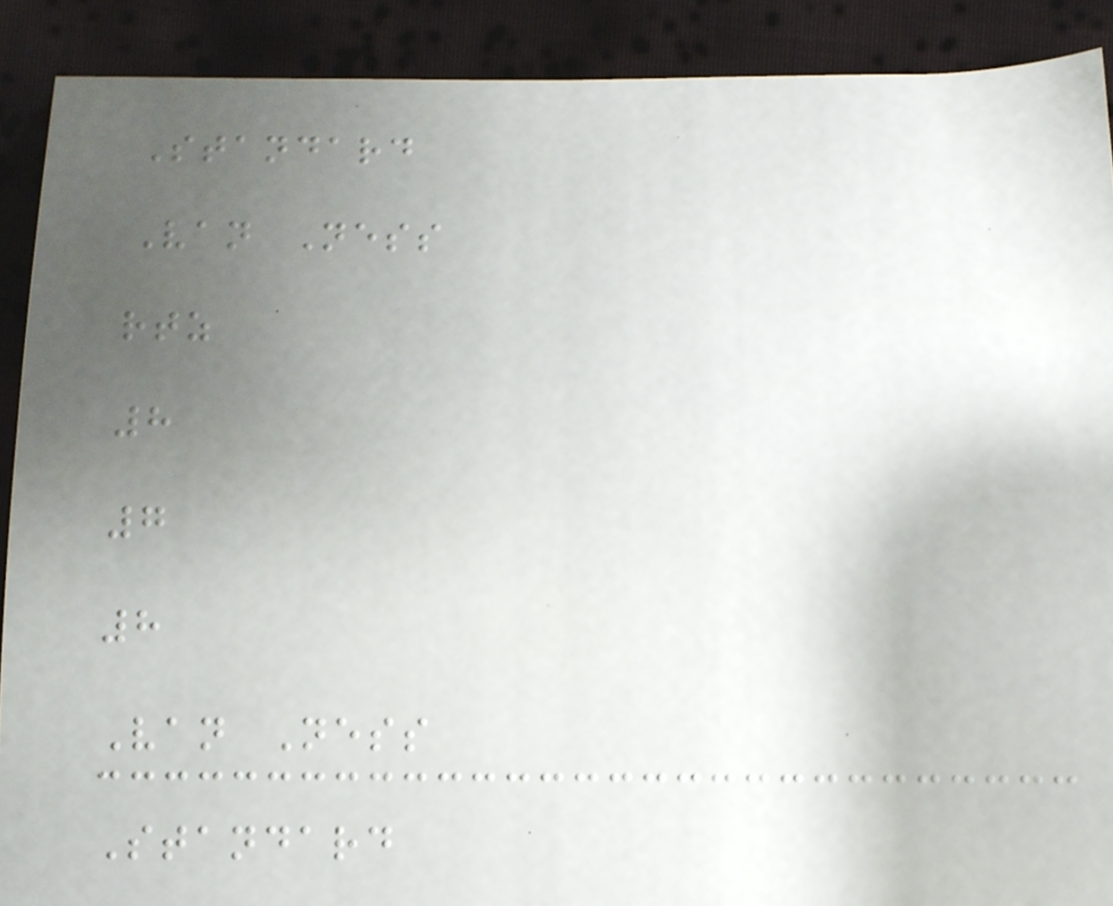Standard
Van Ness
rtz
8
7
8
Van Ness
Standard
